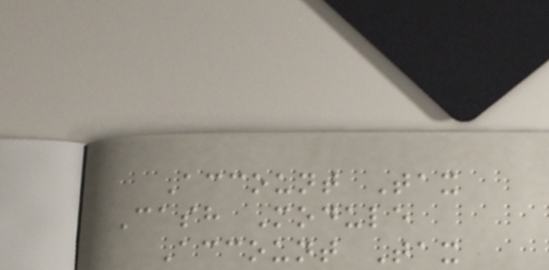Account Tax
Cash Module
Account Tax
